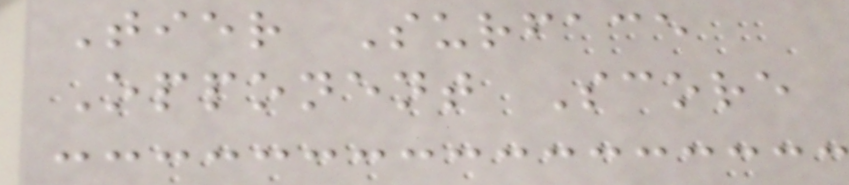Tier Surface
Opponent Score
